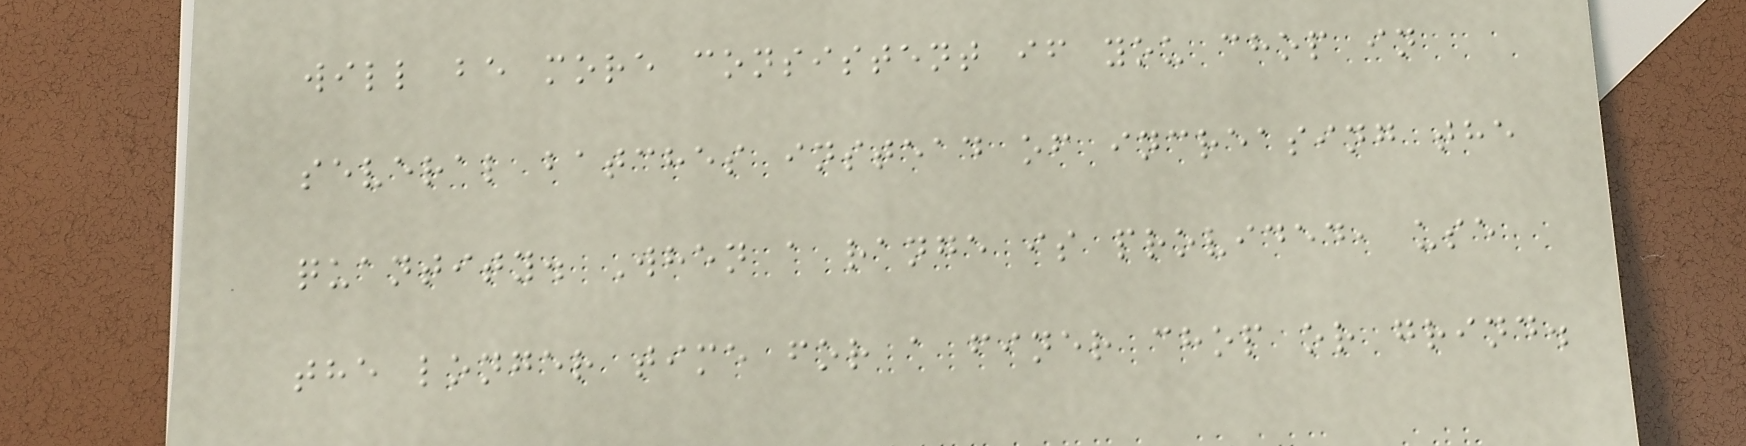will be more consistent if you chop in
several batches instead of increasing the
quantity. When a range is provided, use
the longer time for a finer chop or grind.
